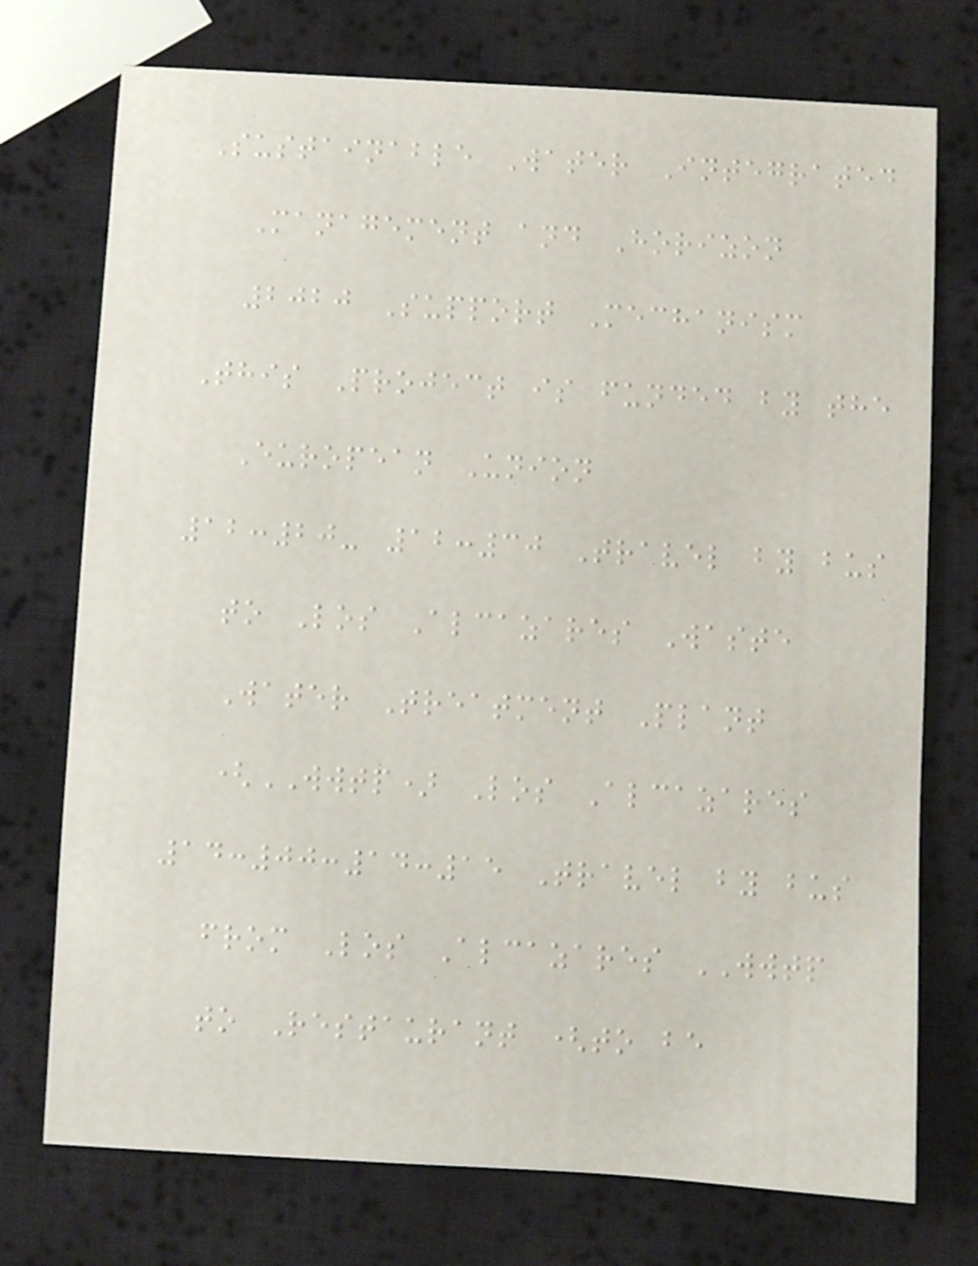Sustainable Water Integrated
Management and Horizon
2020 Support Mechanism
This Project is funded by the
European Union
12:20- 12:30 Travel by bus
to Los Alcazares Waste
Water Treatment Plant
(WWTP) Los Alcazares
14:00:14:15 Travel by bus
from Los Alcazares WWTP
to Restaurant (to be
